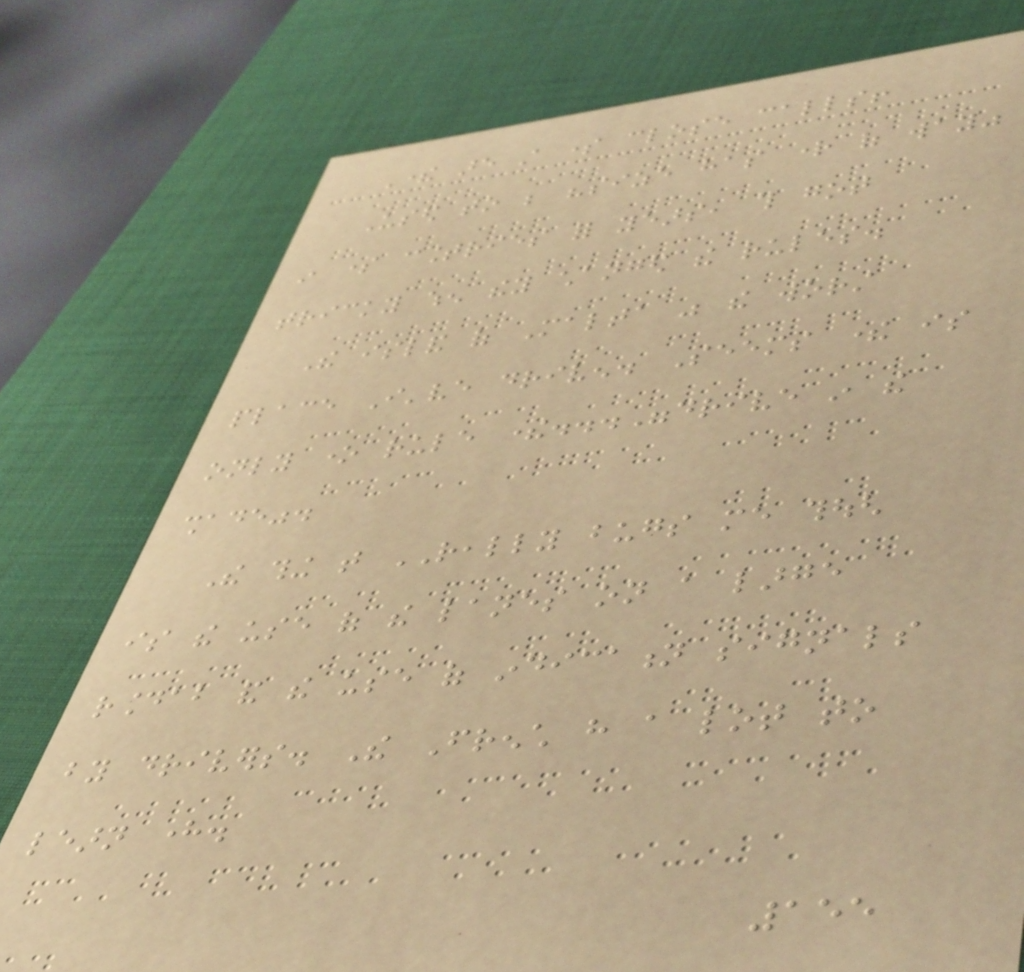There are still some close calls!
Used to be "size has right of way"
in some countries for years, this got
tricky when they changed the rules.
The island of Malta was the worst
place I've driven. Seems there is
only one rule there..."drive in the
shade".
The thing that REALLY bugs me though
is the use of the lanes on a large
roundabout and the use of indication signals
by drivers. The French have a lot to
learn here.
155
